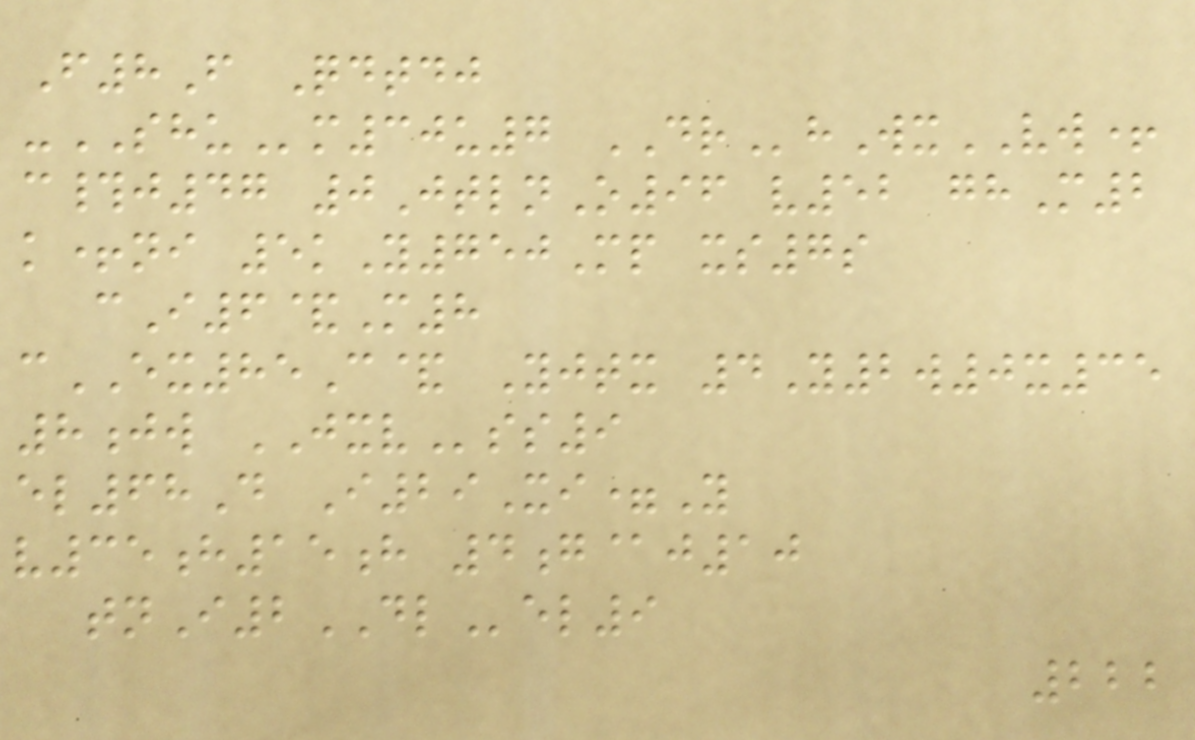F8F Qdtdj
-SHUm30u7 DRhWxVW+
c#j47 0JtlnO96 v52 ghM2
k+ni 5kY750Mp xs7s
cI6&M8
cEX85C& Yjtx 4Y2w0x35
8jw JXVss9
el68D I29Xi=Y
v35h15h 4g@j10
tnI2DLel9
222
